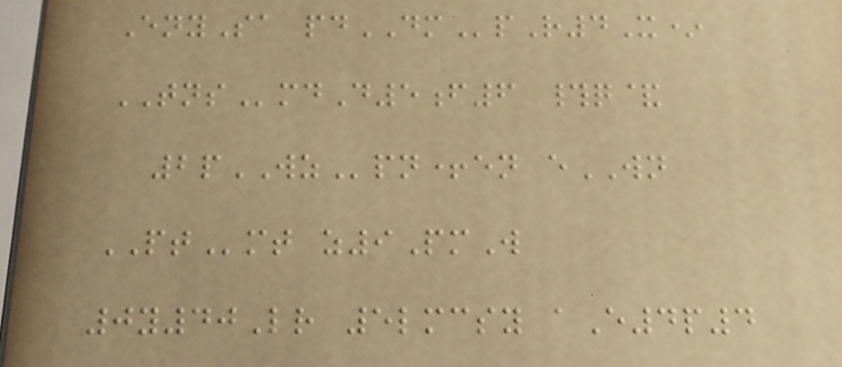EnySa pdDMpR4X*
TNSmdD5f6 #q&
2pWZpn+en eWN
PTmt z9PmW
0y40Lr 5lmcsy aE4p4
